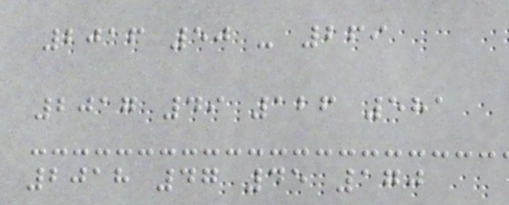2016 50 - 269
2017 49 126 581
2018 47 45 170
